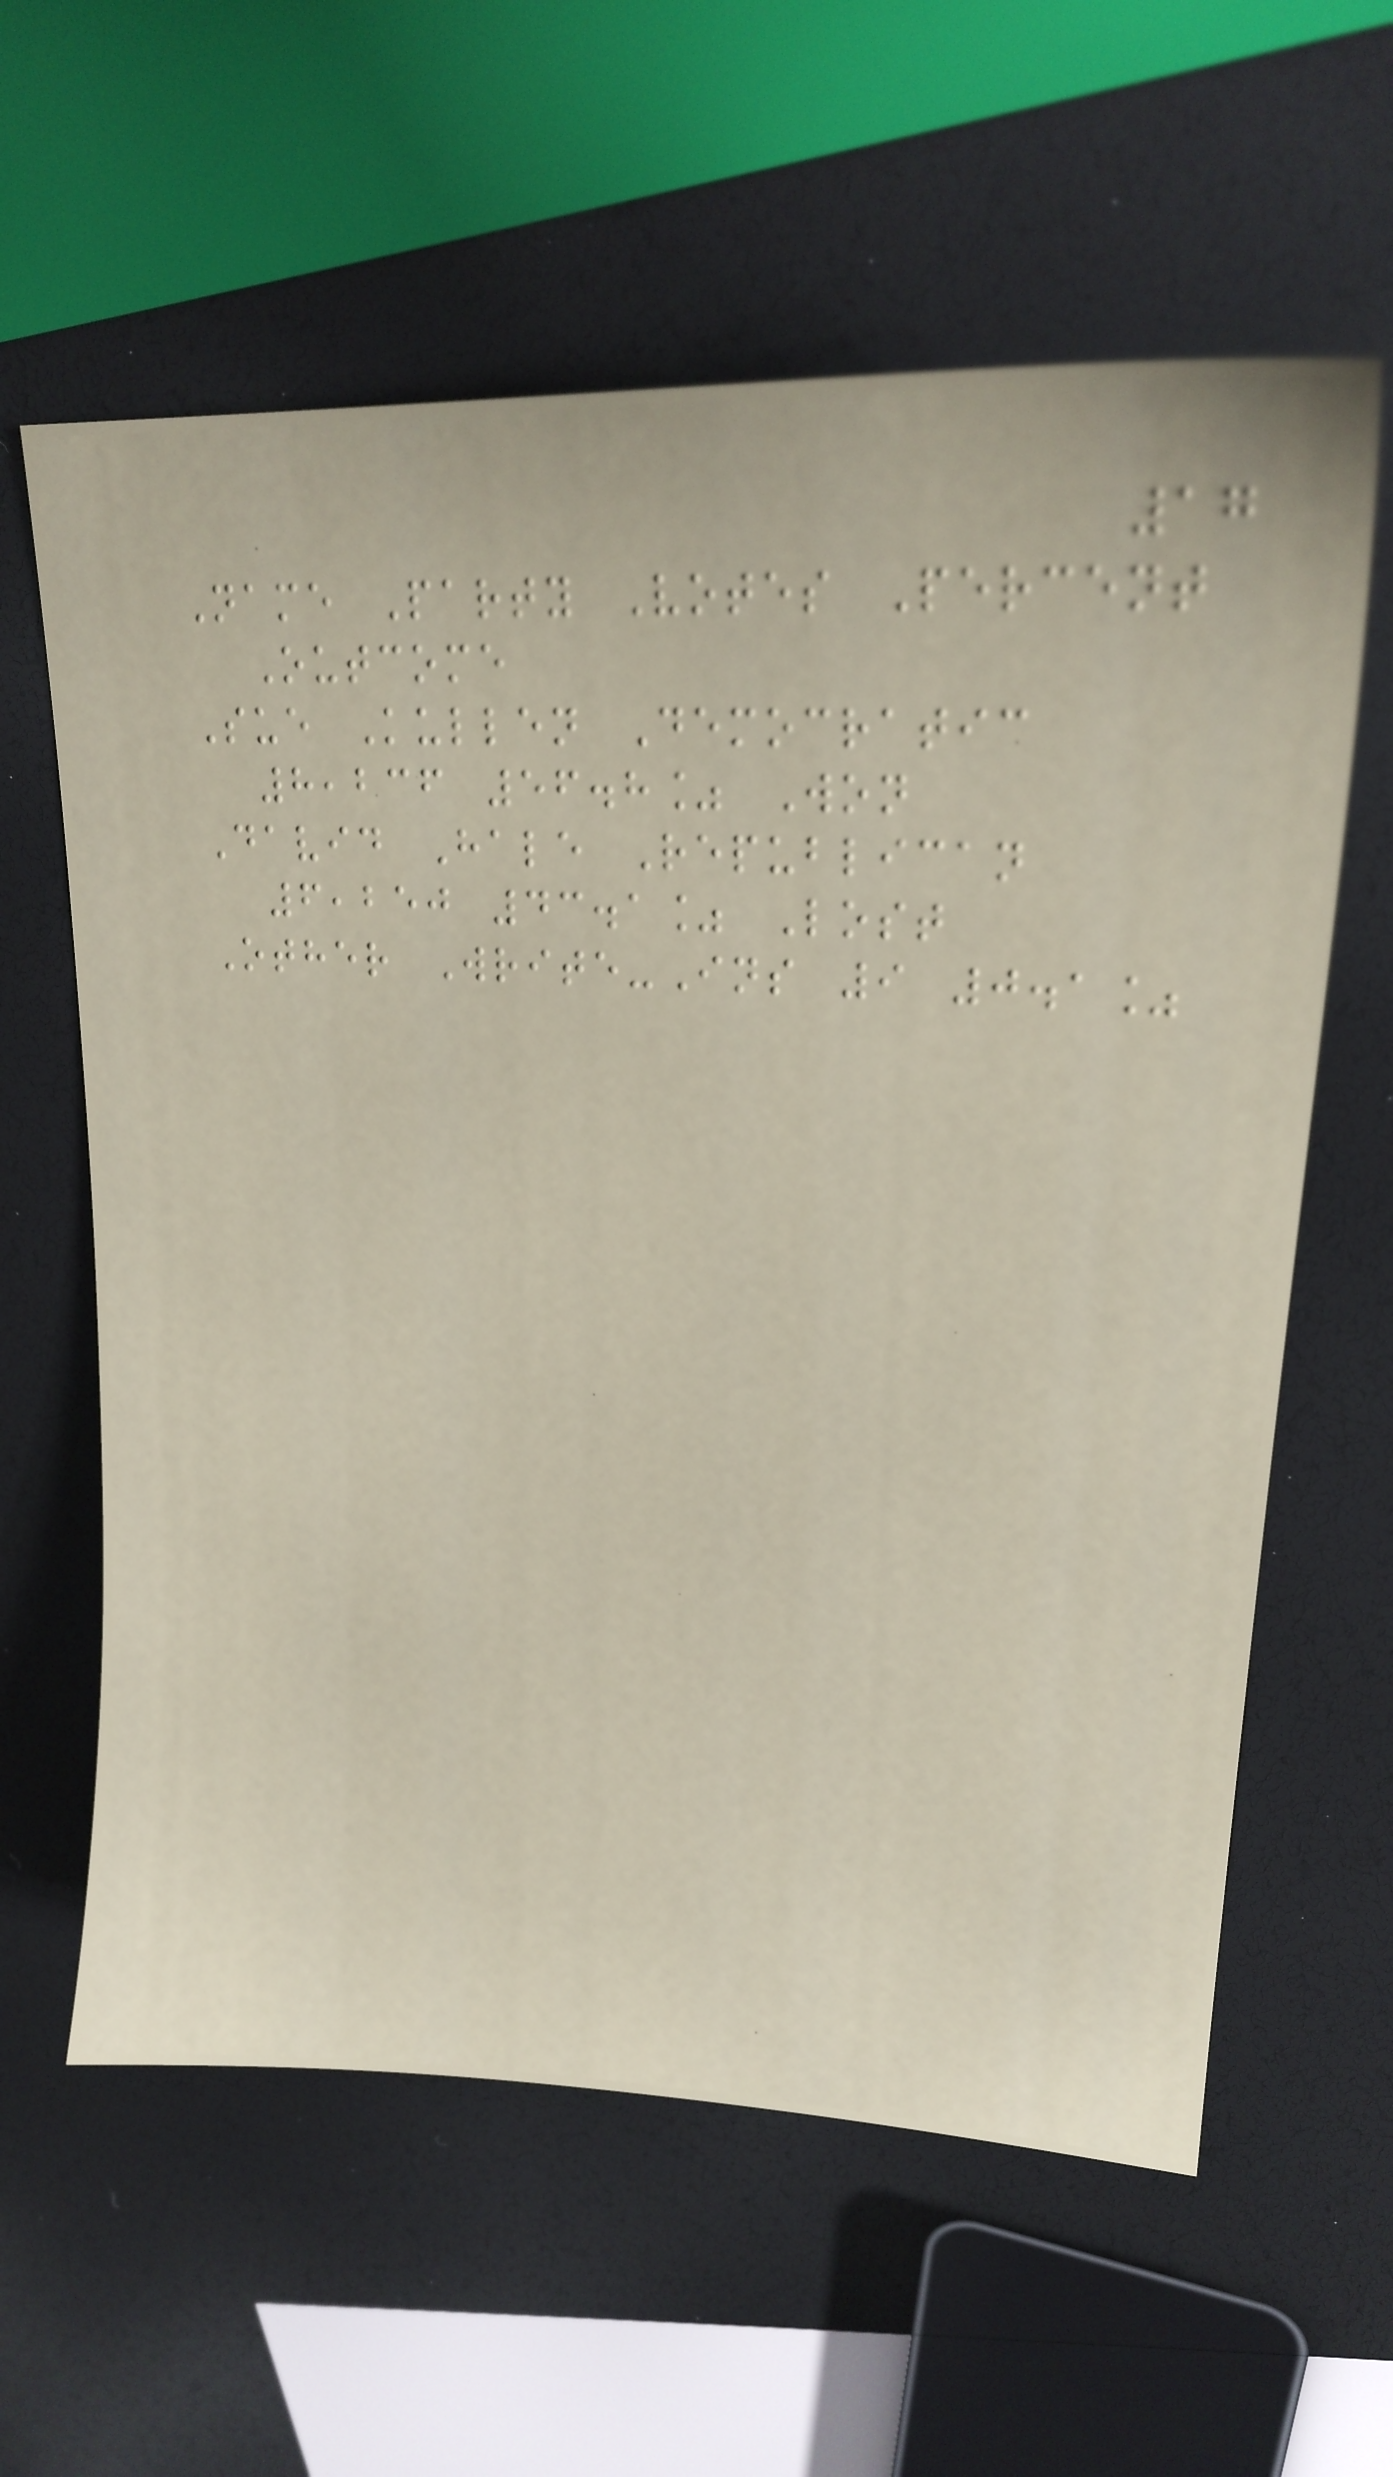17
Name Party Votes Percent
Outcome
Sue Kullen Democratic
8,236 56.8% Won
David Hale Republican
6,250 43.1% Lost
Other Write-Ins 9 0.1%
